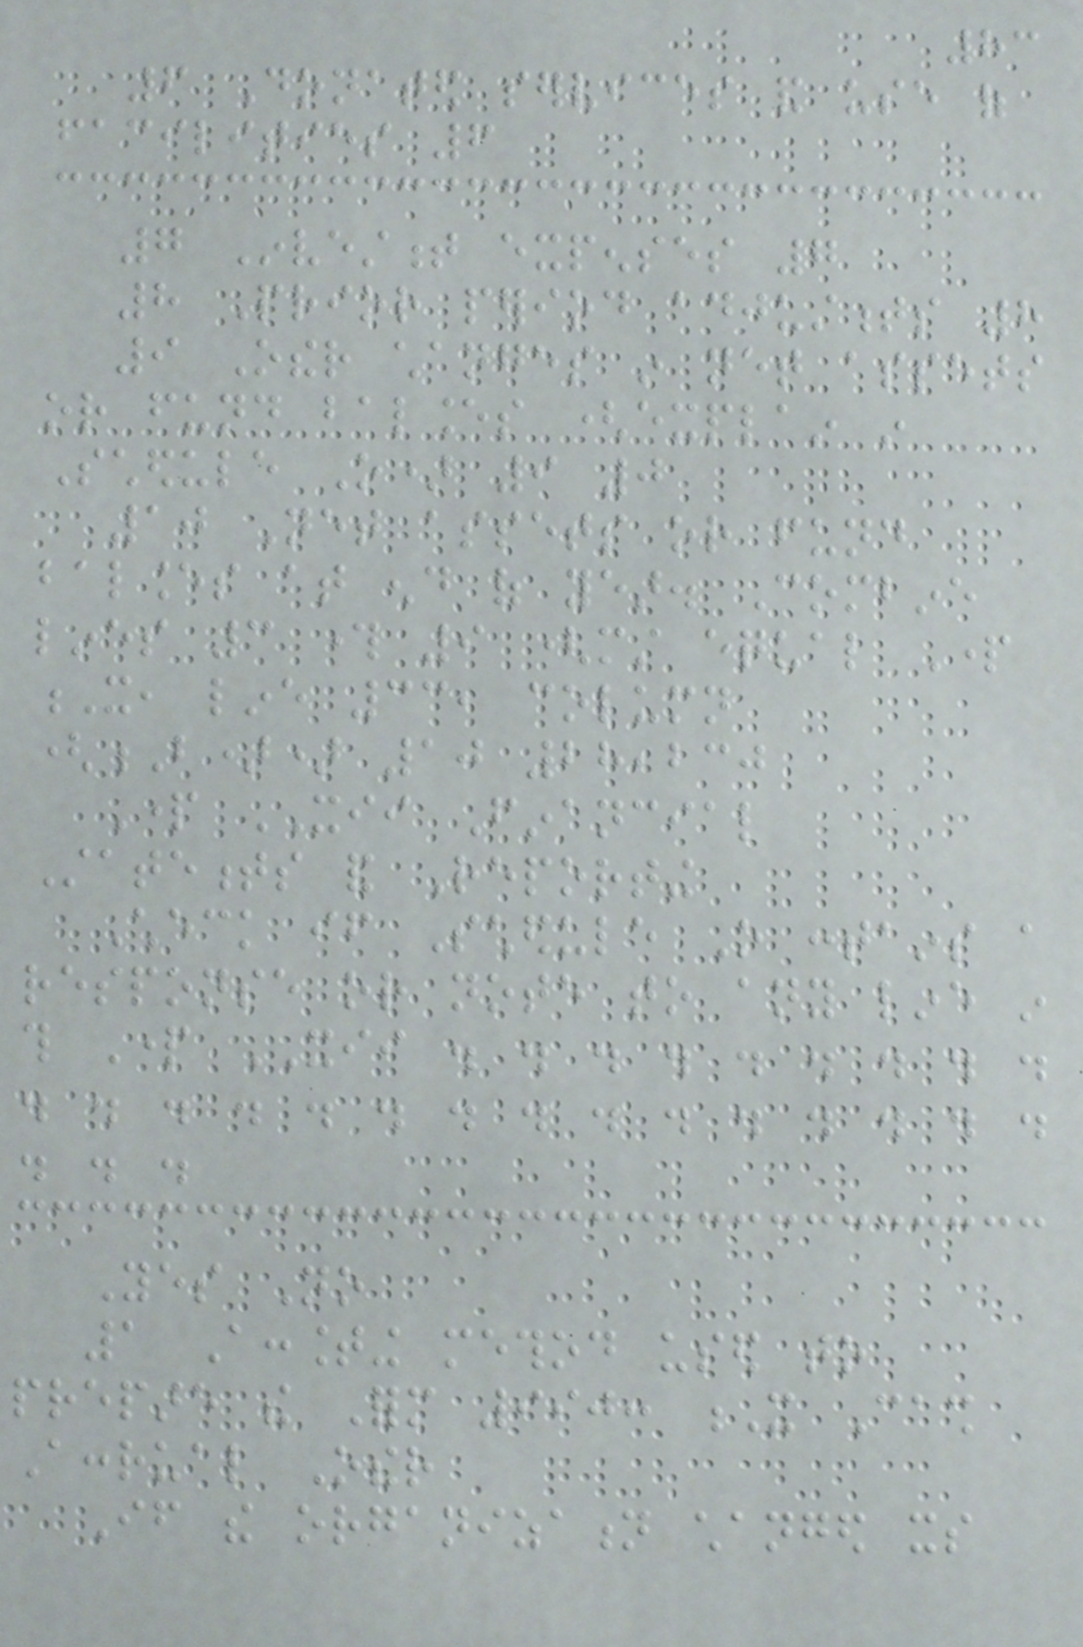83
6 Donated services and use of
facilities 6
7 Investment expenses 7
8 Prior period adjustments 8
9 Other changes in net assets
or fund balances (explain in
Schedule O) 9 0
10 Net assets or fund
balances at end of year. Combine
lines 3 through 9 (must equal Part
X, line 33, column
(B)) 10 28,230
Part XII Financial
Statements and Reporting
Check if Schedule O contains a
response or note to any line in
this Part XII . . . . . . . . .
. . . . . . . . . . . . . . .
. . .
Yes No
1 Accounting method used to
prepare the Form 990: X Cash
Accrual Other
If the organization changed its
